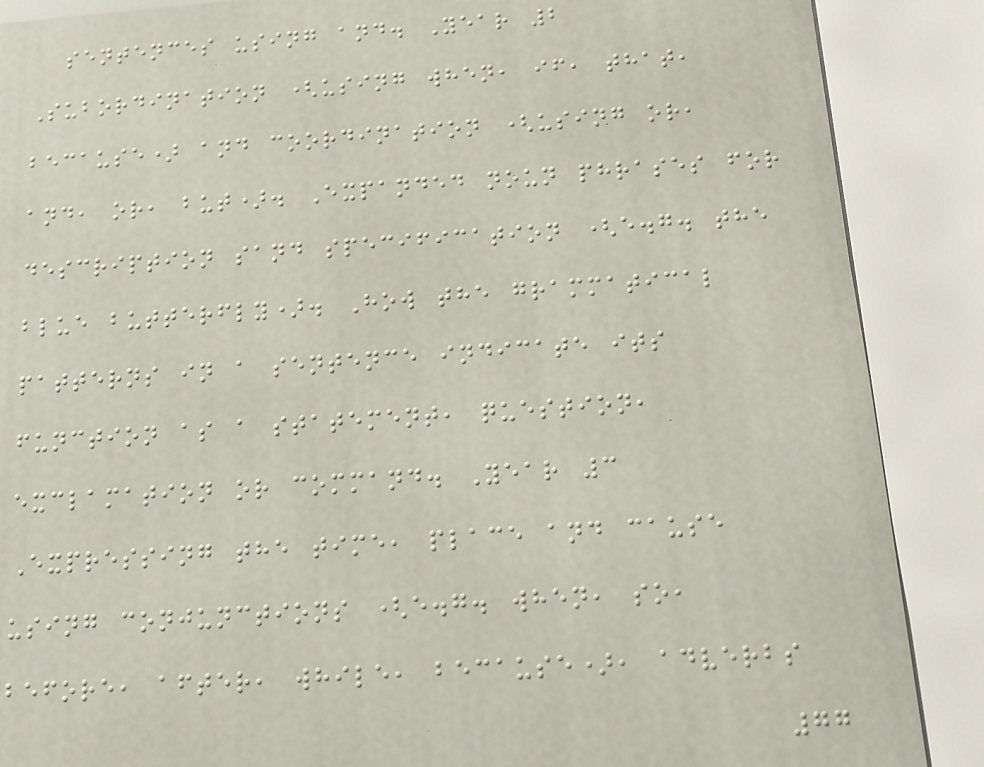sentences using and. Year 2
Subordination (using when, if, that,
because) and coordination (using or,
and, or, but). Expanded noun phrases for
description sand specification (e.g. the
blue butterfly). How the grammatical
patterns in a sentence indicate its
function as a statement, question,
exclamation or command. Year 3
Expressing the time, place and cause
using conjunctions (e.g. when, so,
before, after, while, because), adverbs
77
